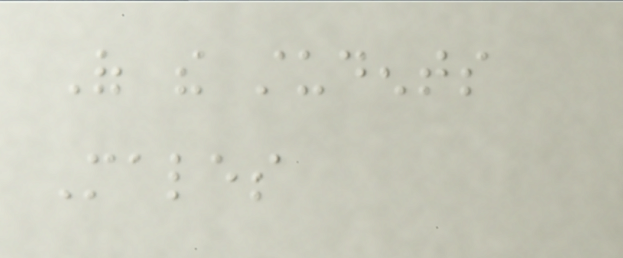Of the students
Males
